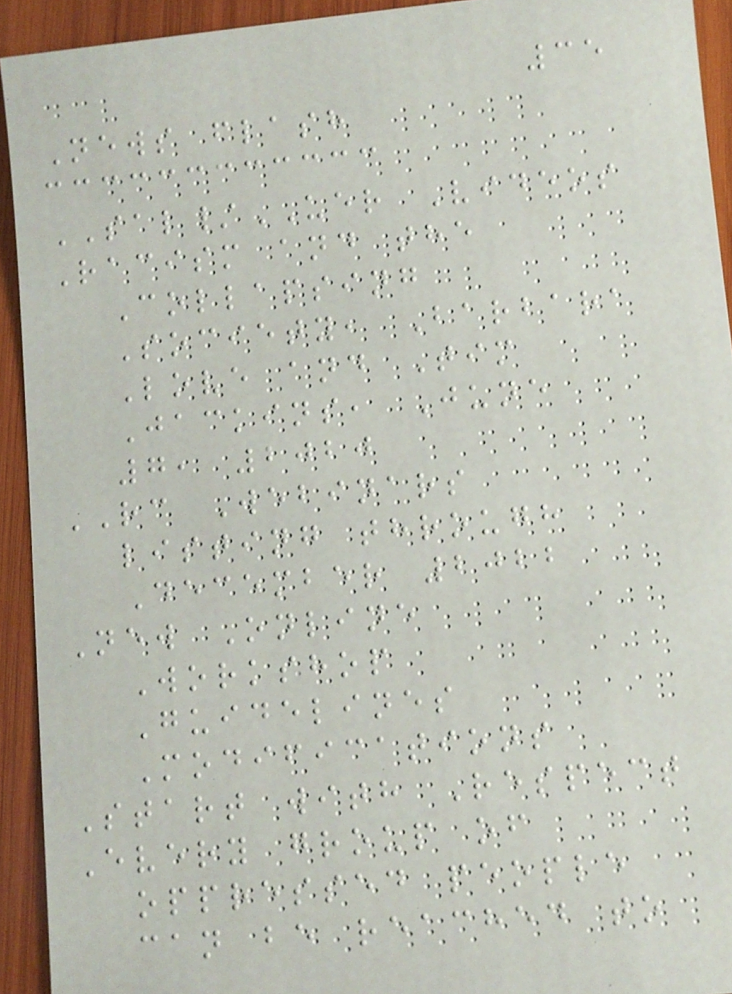35
News flash
SAL/UER Videos
Racism and the
Collapsing
Society, Barbara
Love and Tim
Jackins, June
7, 2020
RC Webinars
listing through
December 2022
New Online
Workshop
Guidelines
Modifications
Start with Respect
Every group of
oppressed people
can be reached to
